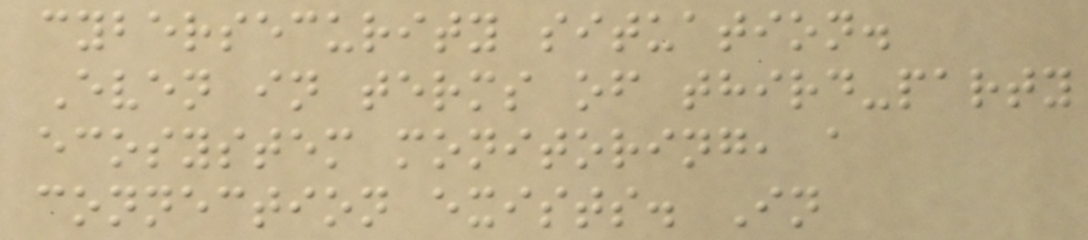cybersecurity situation.
Even in terms of third-party
ecosystem monitoring, a
connection exists. In
